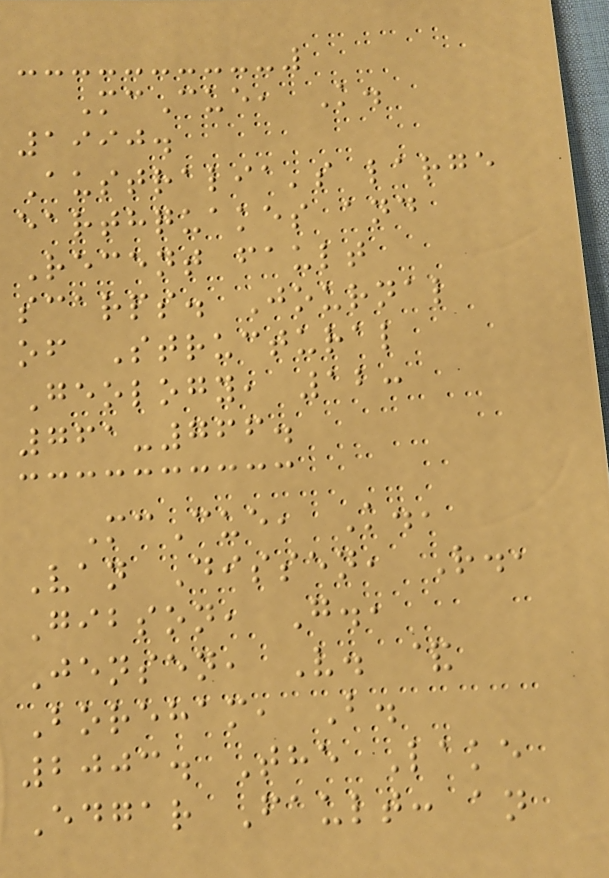McCue, K.
1990.
Australia's large
earthquakes and
Recent fault
scarps. Journal
of Structural
Geology, 12:
761-766.
McCue, K.,
Van Dissen, R.,
Gibson, G.,
Jensen, V. &
Boreham, B.
2003. The Lake
Edgar Fault: an
